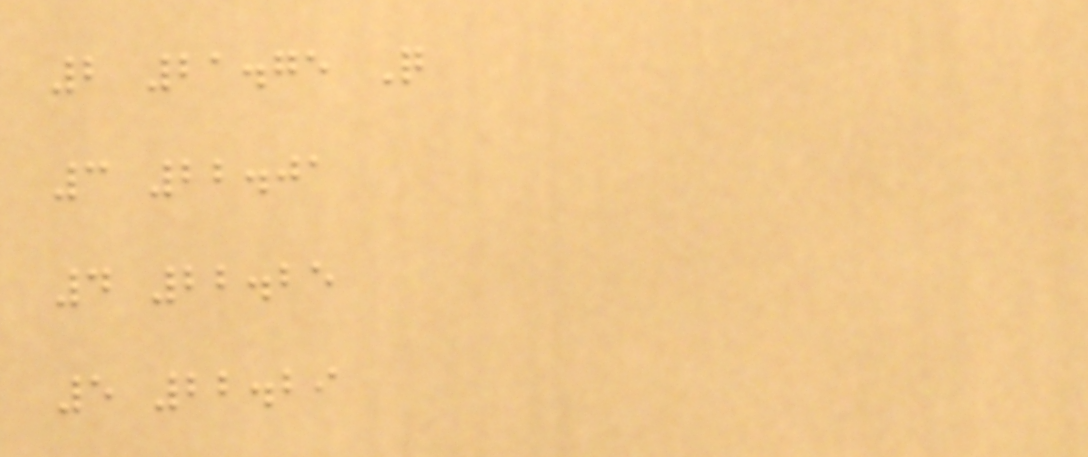2 21.75 Q
3 22.01
4 22.25
5 22.29
